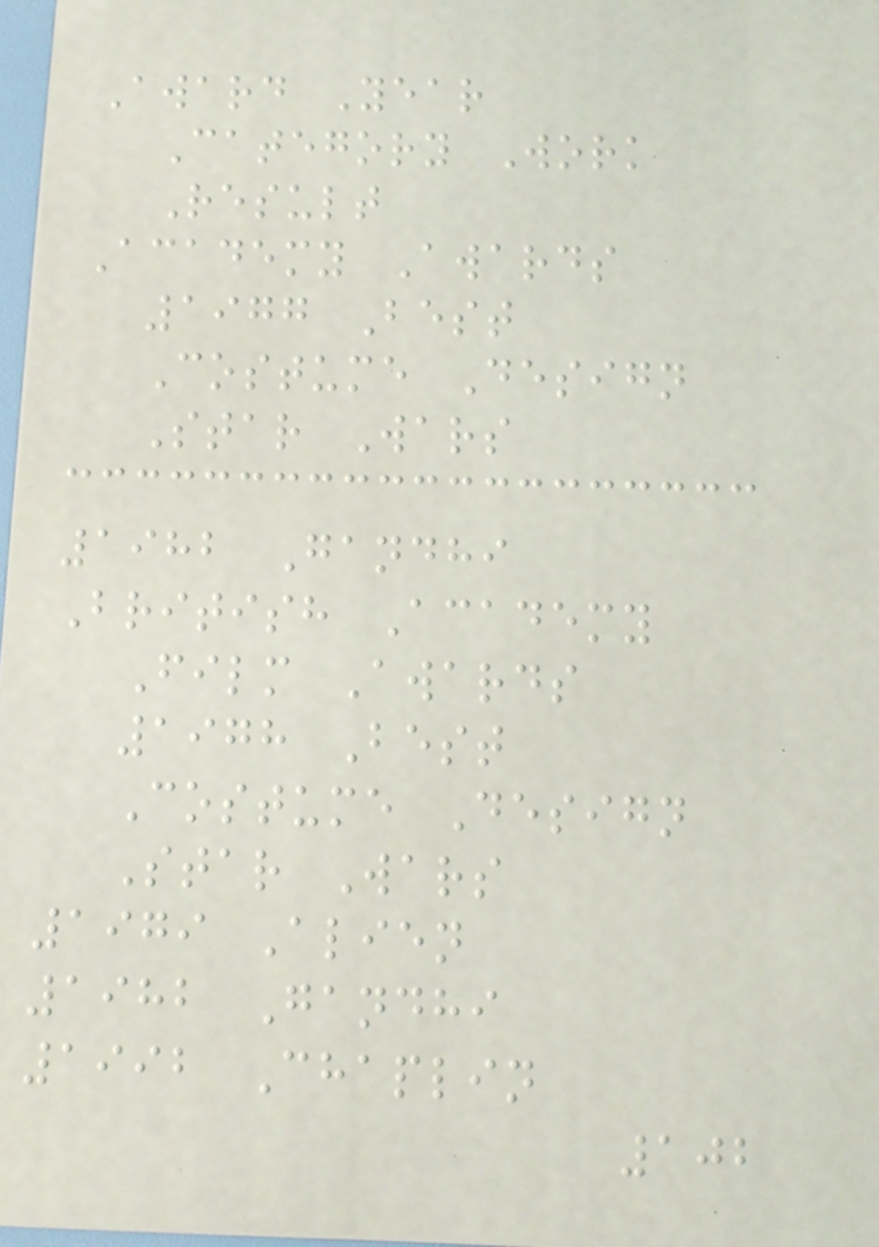Award Year
Category Work
Result
Academy Awards
1977 Best
Costume Design
Star Wars
1982 Gandhi
British Academy
Film Awards
1978 Best
Costume Design
Star Wars
1979 Alien
1982 Gandhi
1992 Chaplin
102
